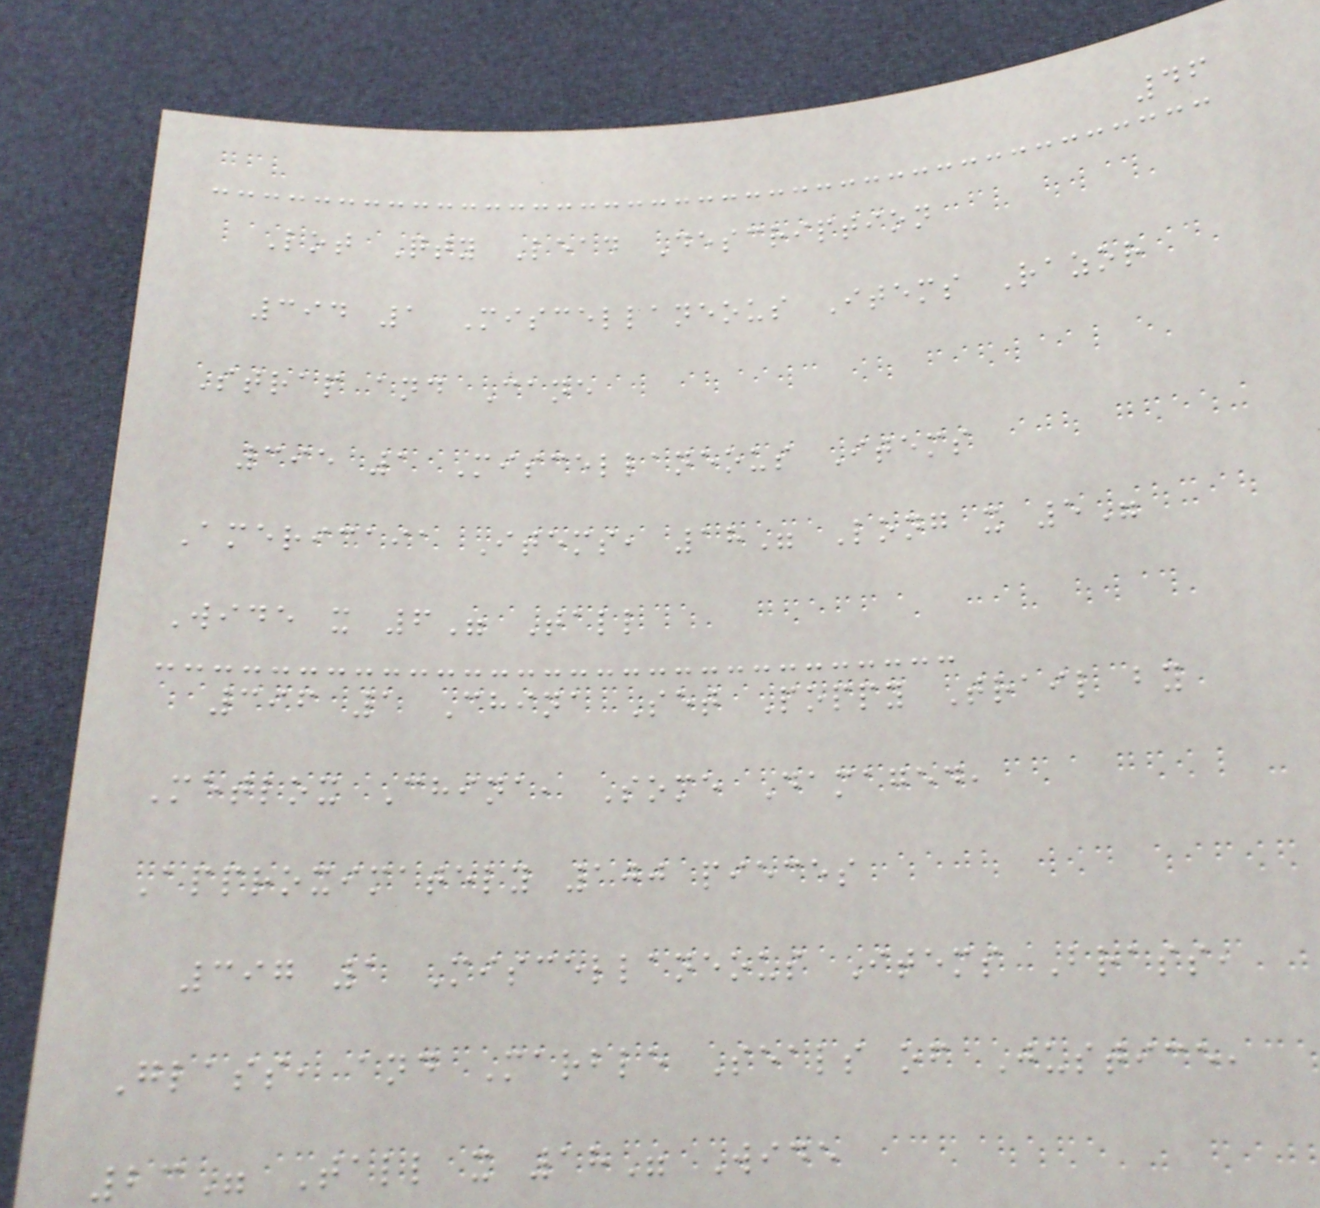46
Lot Qty Lead Description
394 1 Miscellaneous Items Razor
Strap and Cane
395 1 Miscellaneous Items
Americaia Items, 18" Long x 5"
Wide x 6" Tall
396 1 China Set Poppy Trail by
Metlox China, Some Damaged,
Approximately 100 pieces
397 1 Miscellaneous Items Brass,
Glass, and Marble Seals of Justice,
23" Tall x 18" Wide
